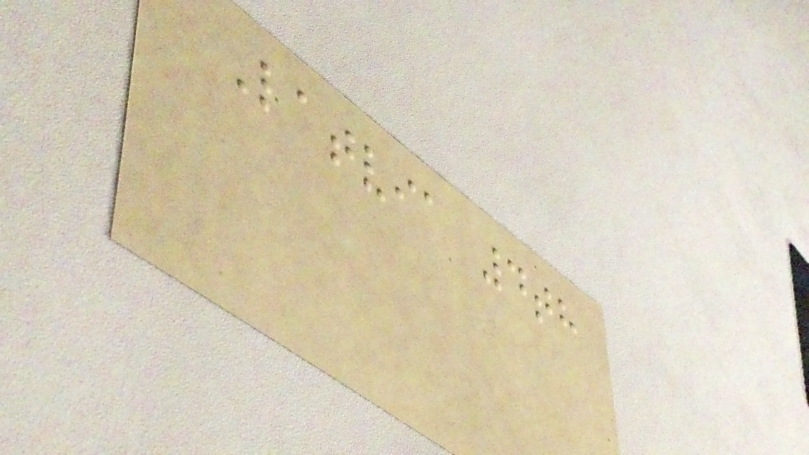Latvia 4th
